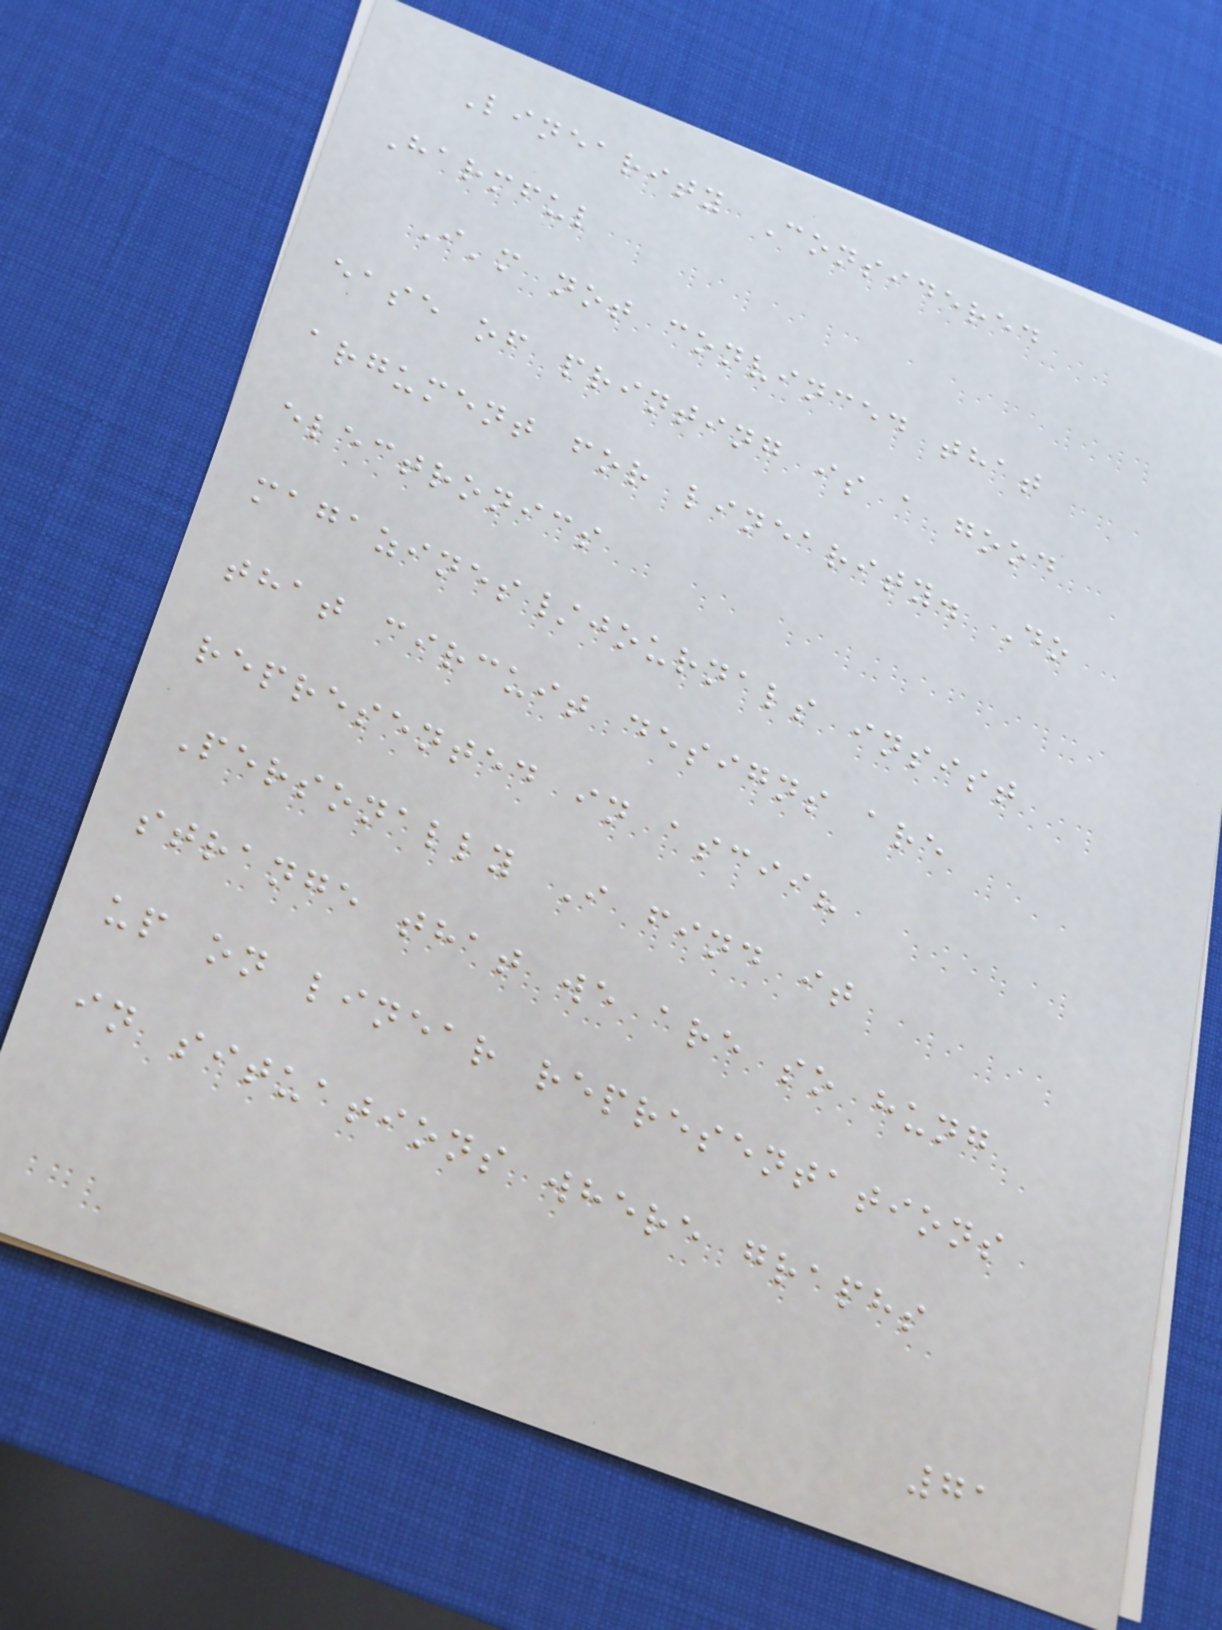Linearity Considered
Harmful
I'm not convinced that
ease of printing is a good
argument for linearity. Do
electronics
magazines/journals insist
that circuit designs are
represented in ascii?
Personally I find it
strange that we are so hung
up on linear representations
in situations where graphs
71
